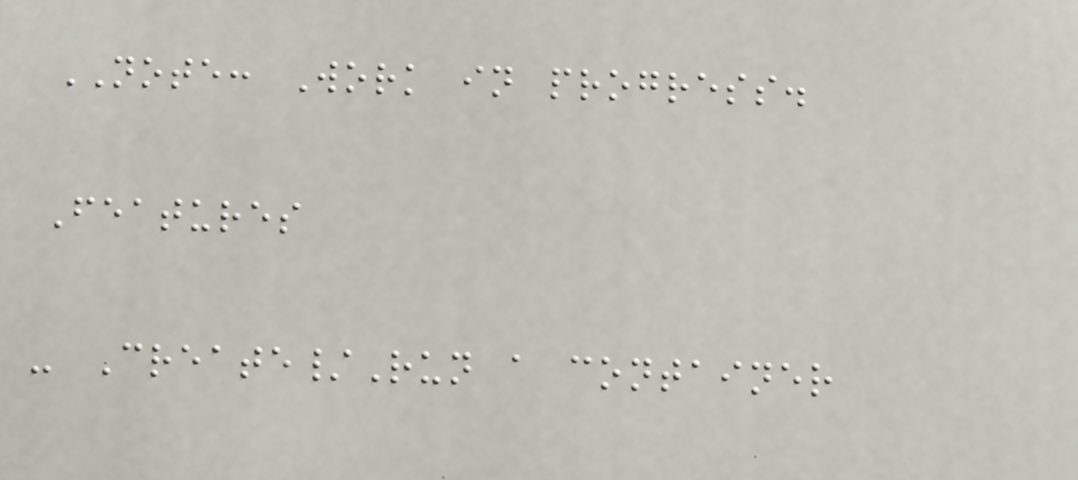NOTE: Work in progress.
Features
- Create/Run a container
